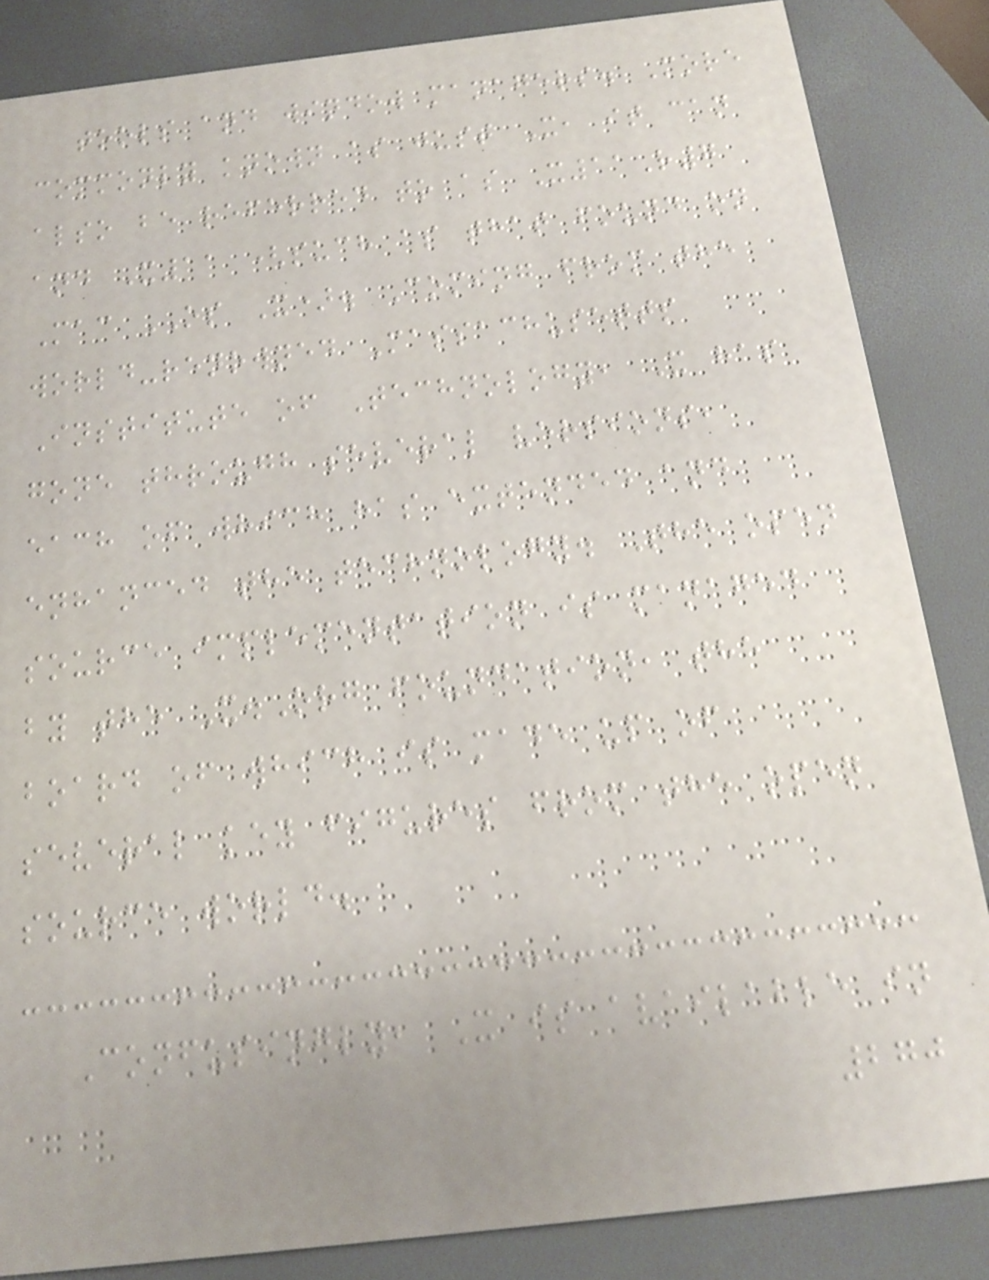tools and window managers. More
commonly known as just X, it can
also be referred to as X11R7
and X11 (such as that found on
Mac OS X). Coming from the
world-renowned Massachusetts
Institute of Technology, X has
gone through several versions,
each of which has extended and
enhanced the technology. The open
source implementation is managed
by the X.Org foundation, the
board of which is made up of
several key figures from the open
source world.
Confusingly, X is available in
270
